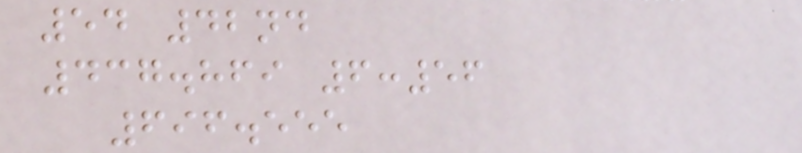54 42nd
437.869 6:56
696.555
